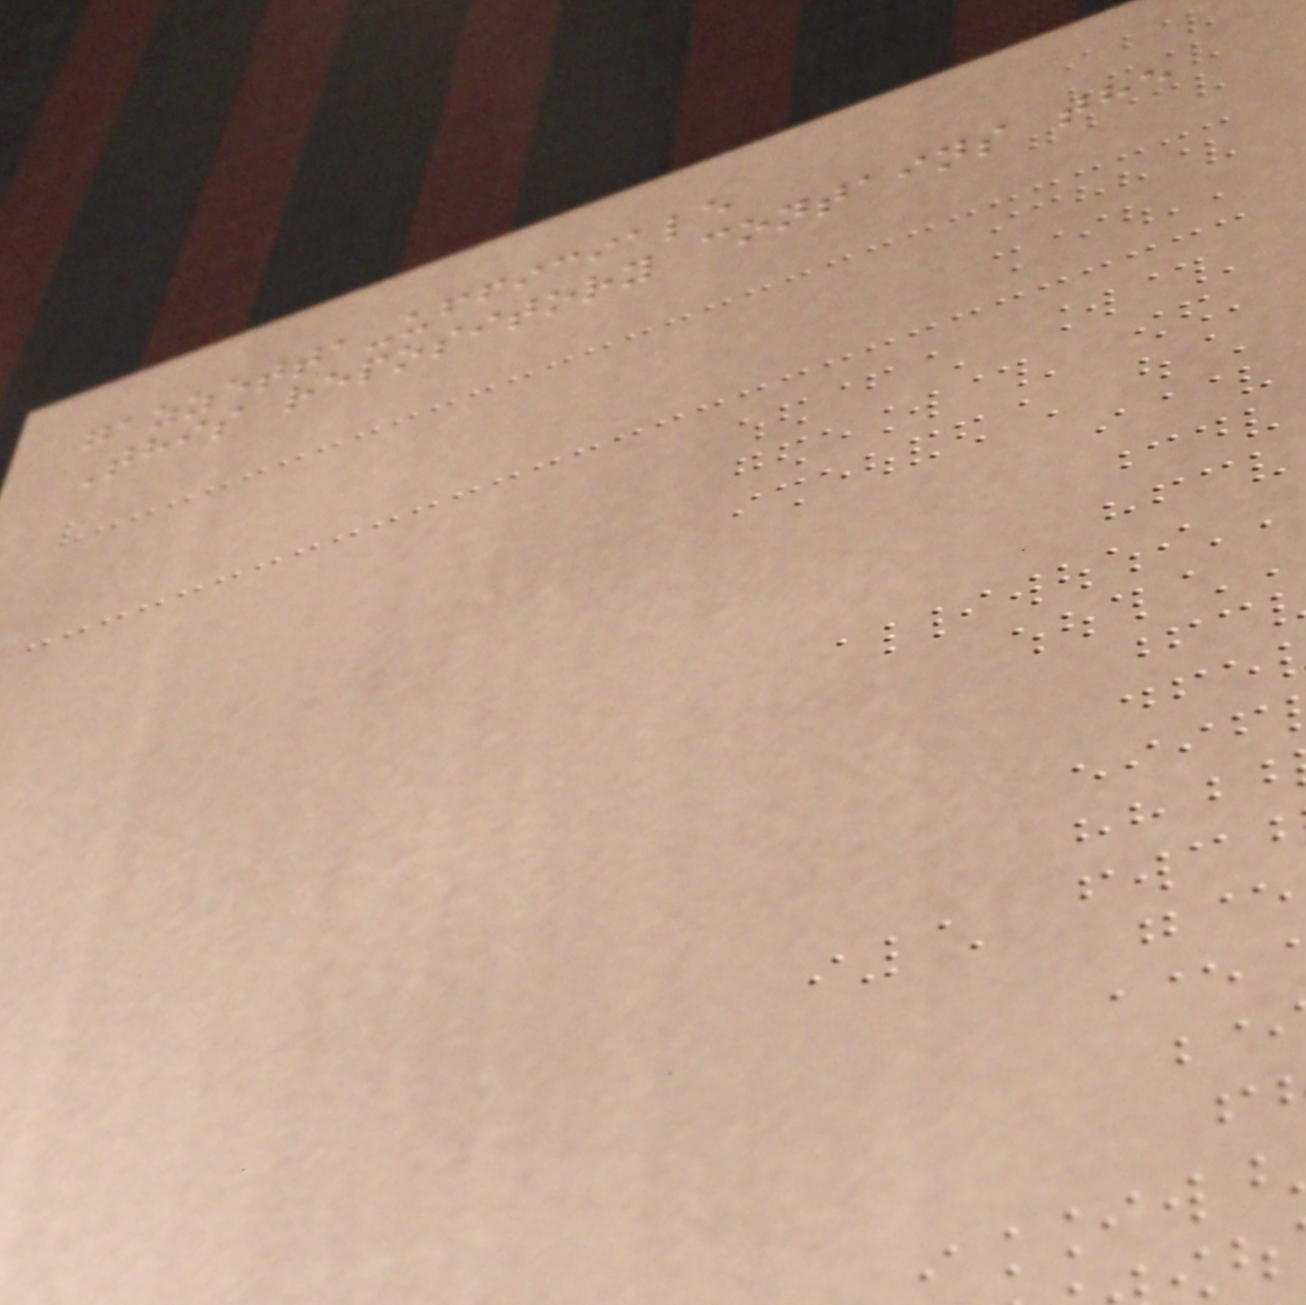gazzetta-ufficiale
This repository contains the
